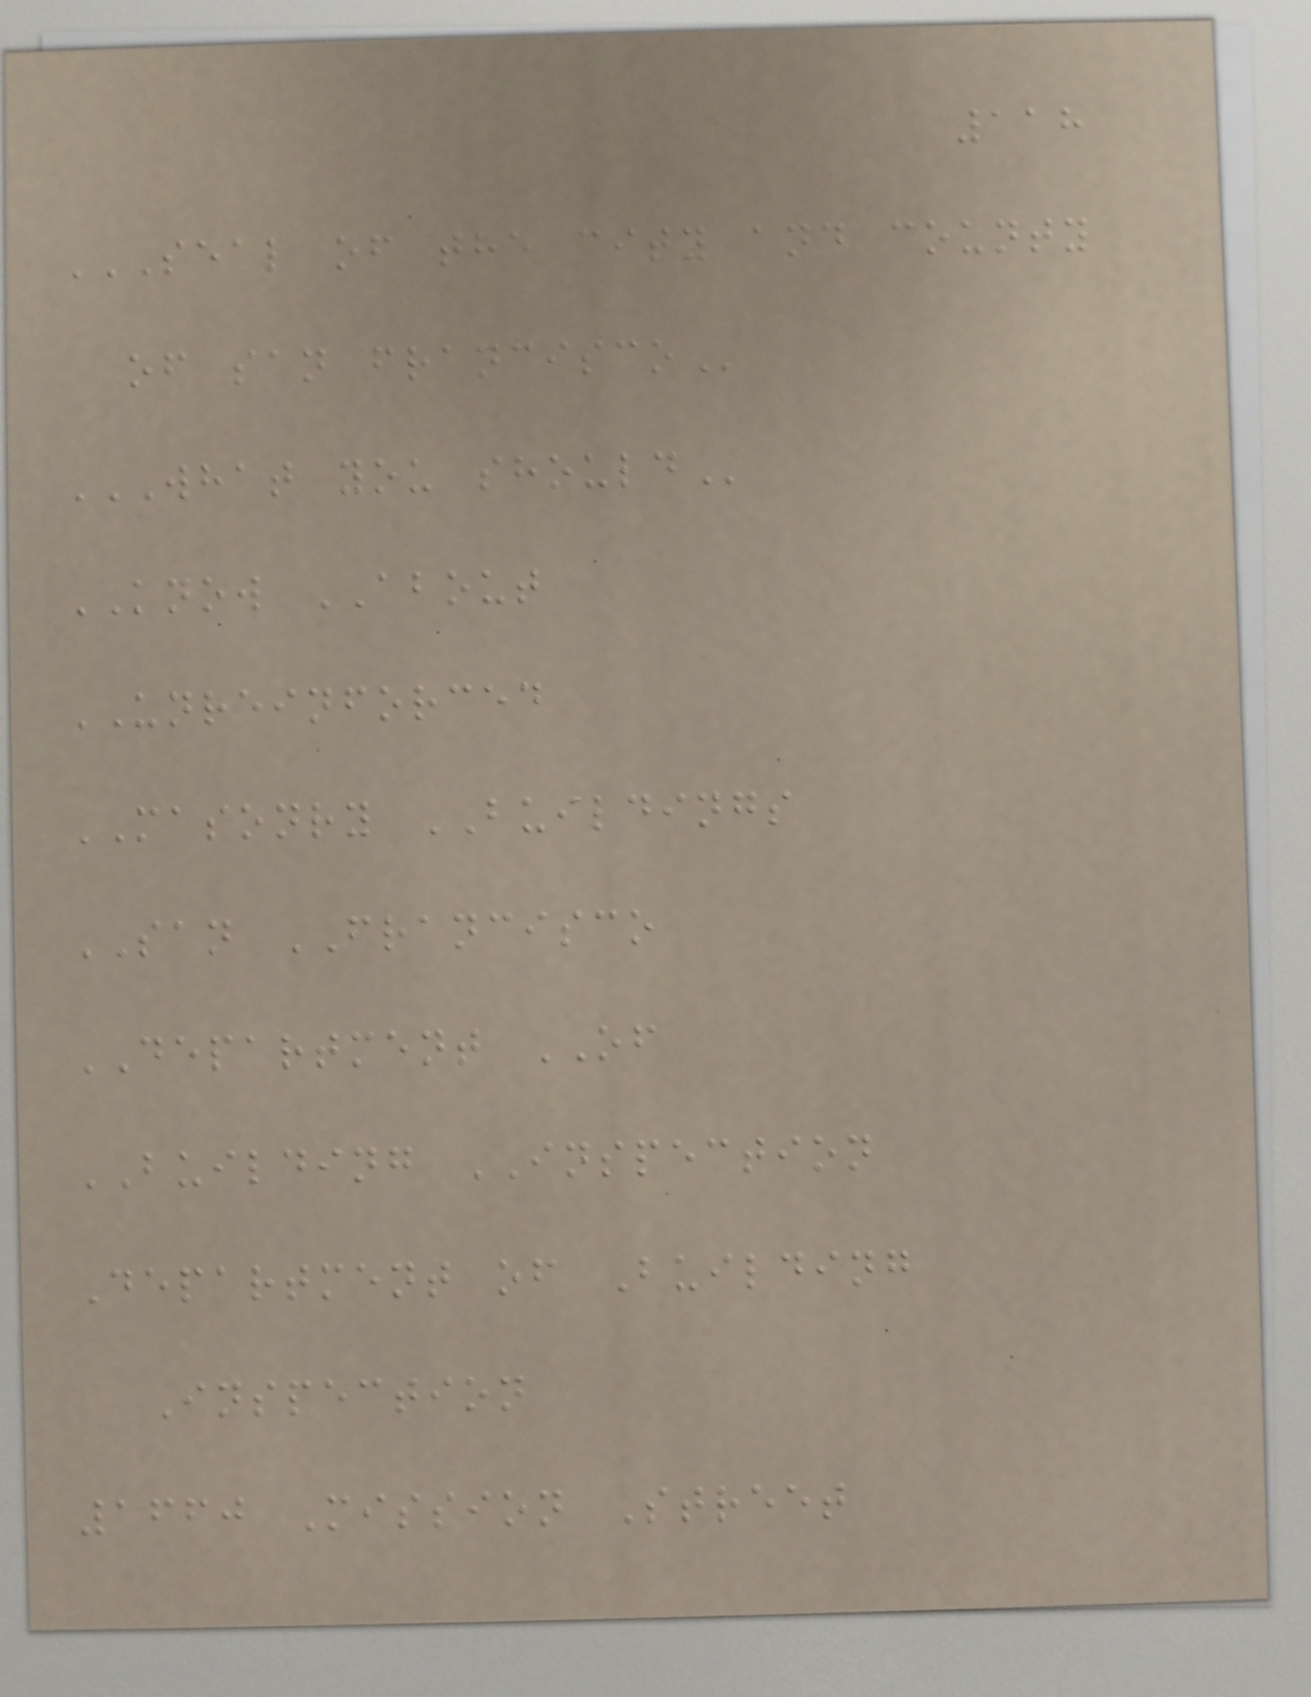118
SEAL OF THE CITY AND COUNTY
OF SAN FRANCISCO
WHAT YOU SHOULD
KNOW ABOUT
UNREINFORCED
MASONRY BUILDINGS
SAN FRANCISCO
DEPARTMENT OF
BUILDING INSPECTION
Department of Building
Inspection
1660 Mission Street
